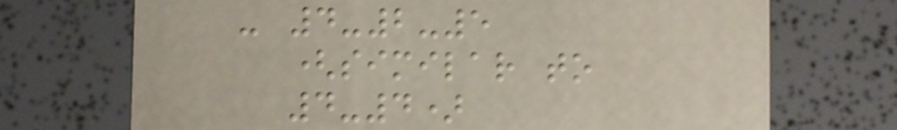- 4-2-5
(similar to
4-4)
